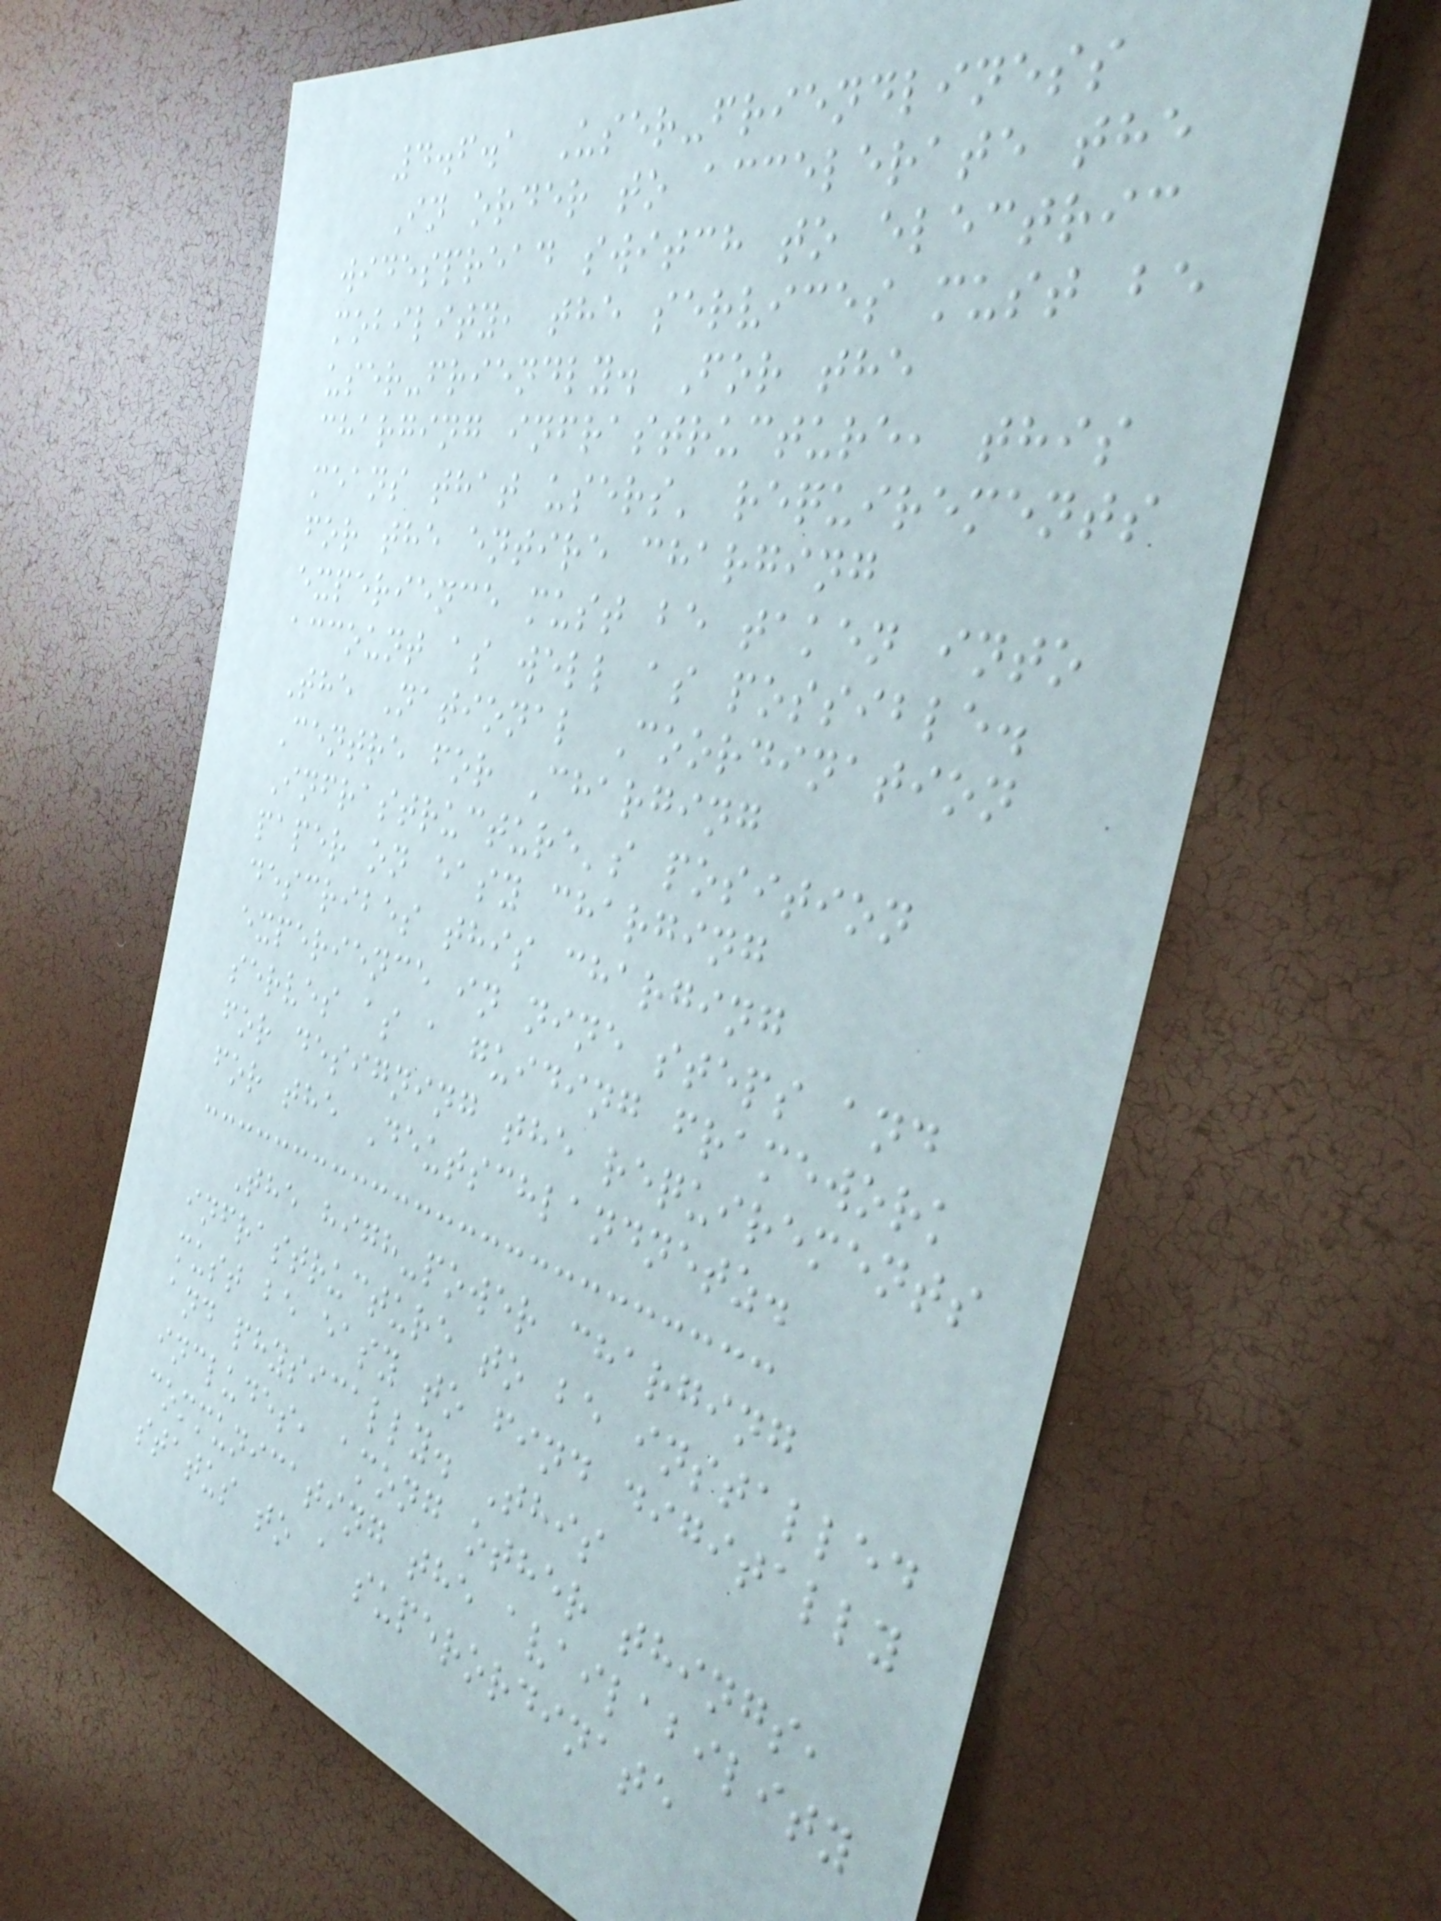4.6.1 User-friendliness
In order to accelerate the
widespread switch to electric
mobility, the services must be
user-friendly. For the
charging infrastructure, this
means that users' requirements
for the entire charging
experience must be taken into
account as well as possible.
The National Coordination
Centre for Charging
Infrastructure's position
paper on easy charging
describes this charging
experience in nine steps and
serves as a guiding framework
for designing the requirements
for the Deutschlandnetz.
The high-power charging
infrastructure to be installed
must be easy to find digitally
and physically. This
includes, among other things,
communicating the availability
status to a superordinate
